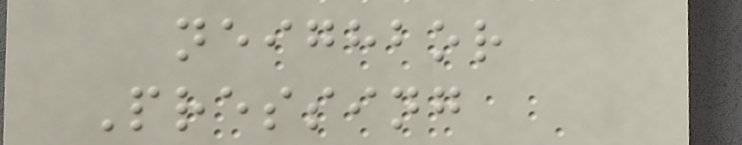neighbor
Pressing
